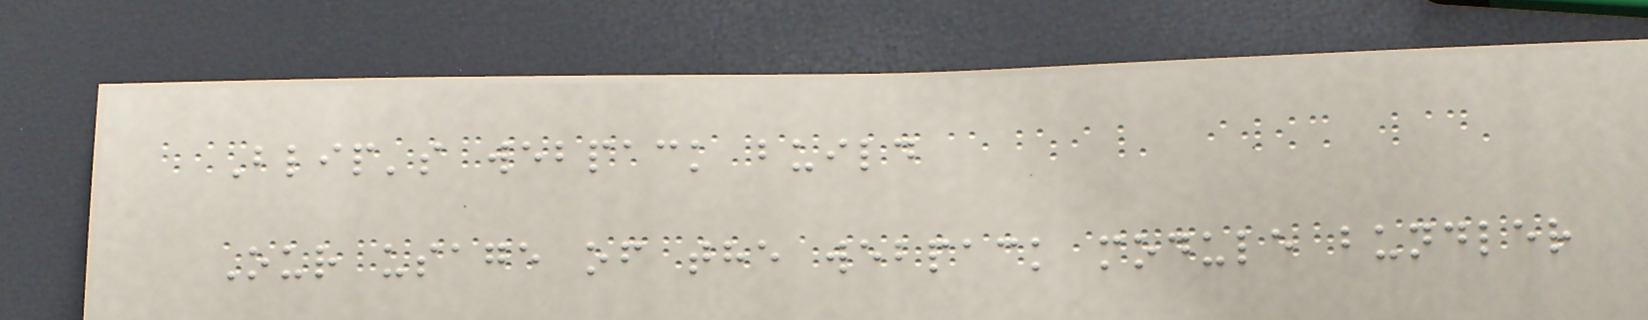Blip's webpack build
Our usage of the webpack module bundler
